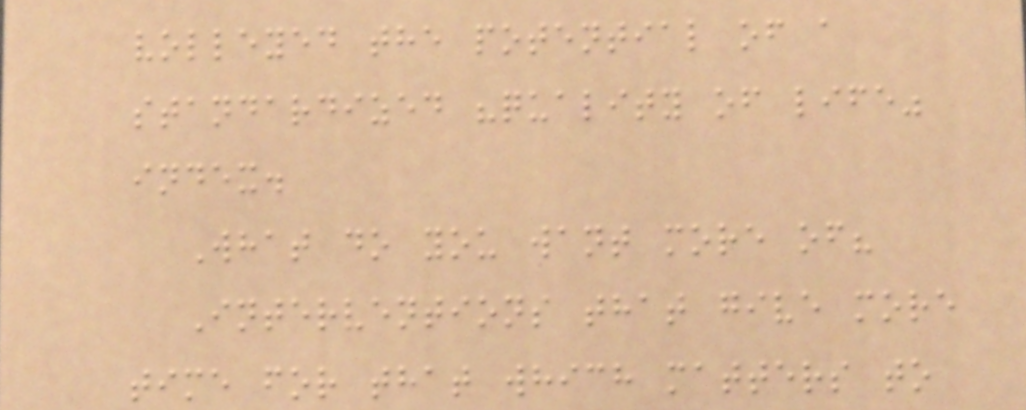volleyed the potential of a
standardized "quality of life"
index.
What do you want more of?
Interventions that give more
time for that which matters to
